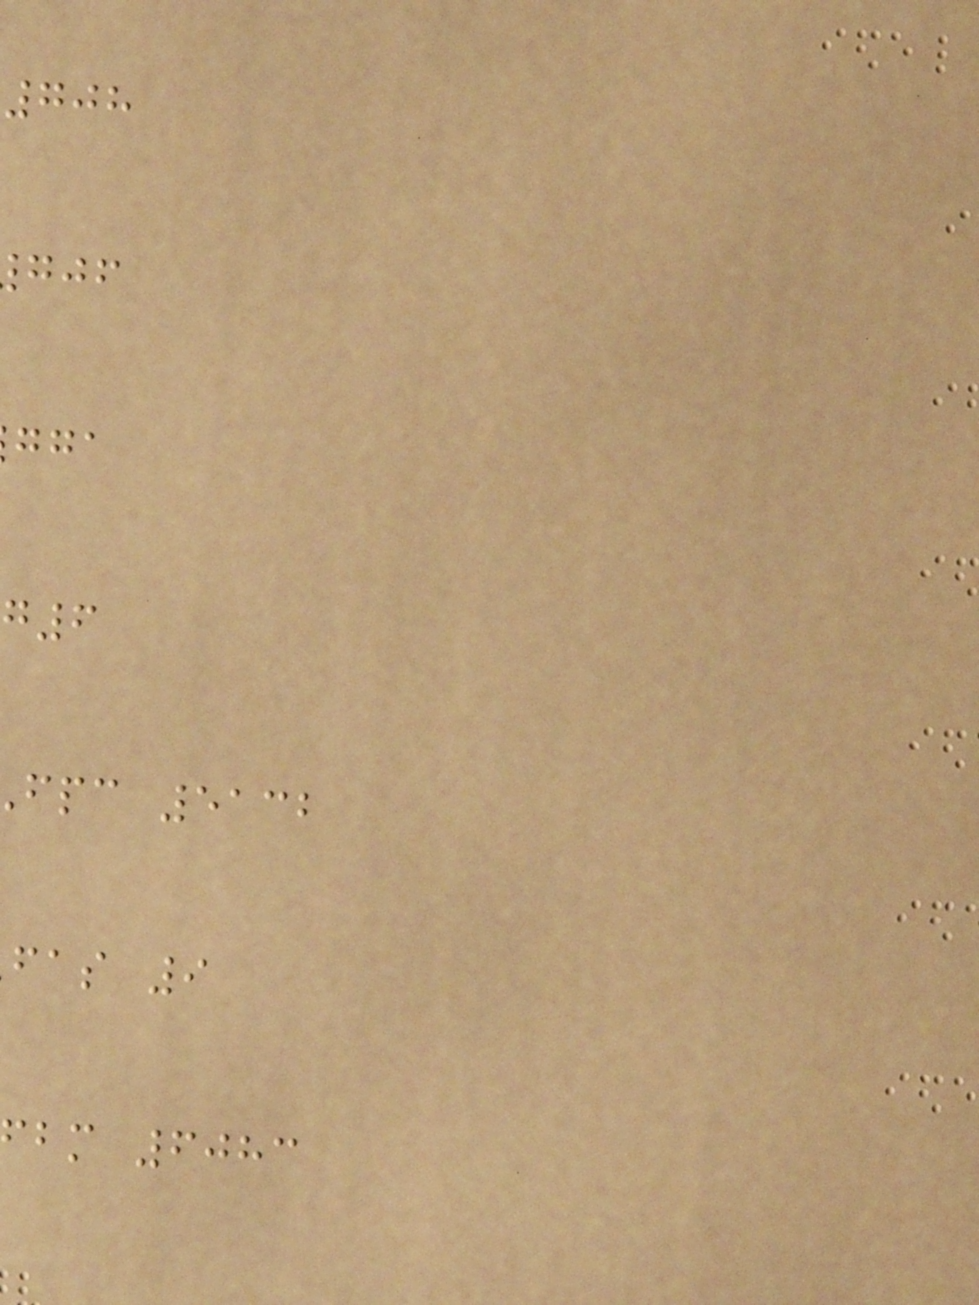708
fpc 5132
fas 9
bm 6083
